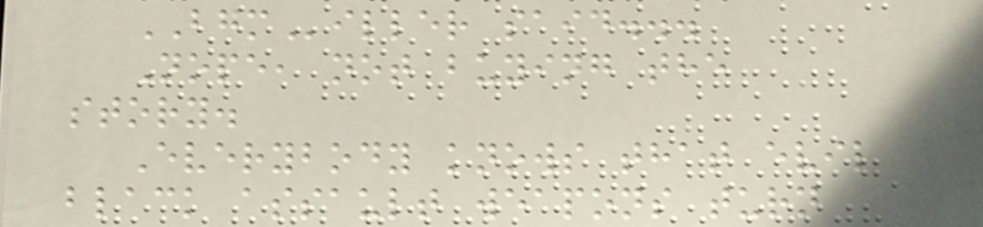BGMiller said...
Nope, not buying the
story.
Everybody knows that evil
black assault weapons turn
